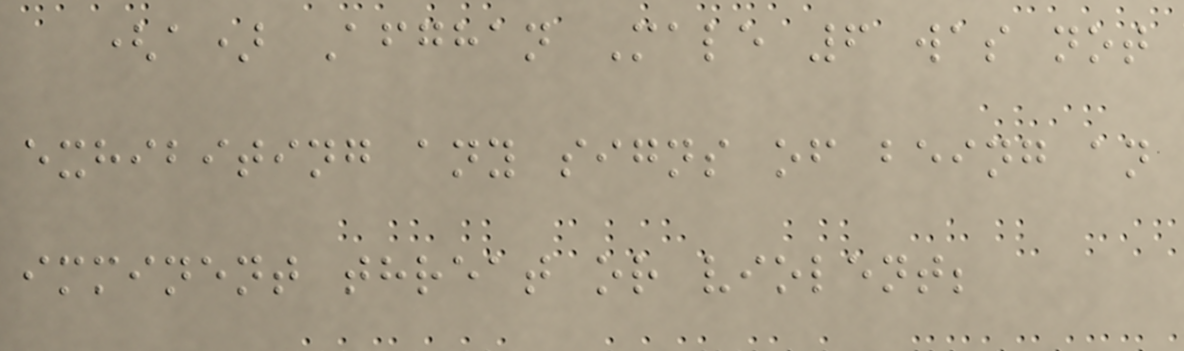(a) Afghan Male 6 was not
exhibiting any signs of being an
imminent threat or violent;
